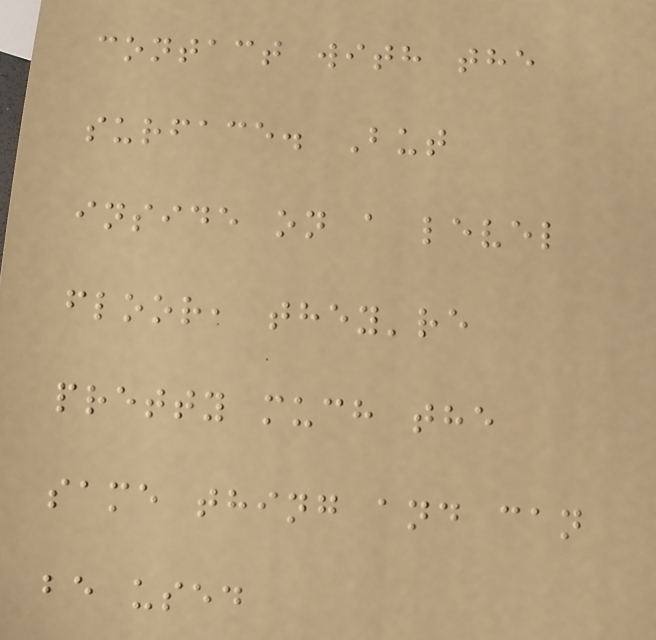contact with the
surface. But
inside on a level
floor, they're
pretty much the
same thing and can
be used
